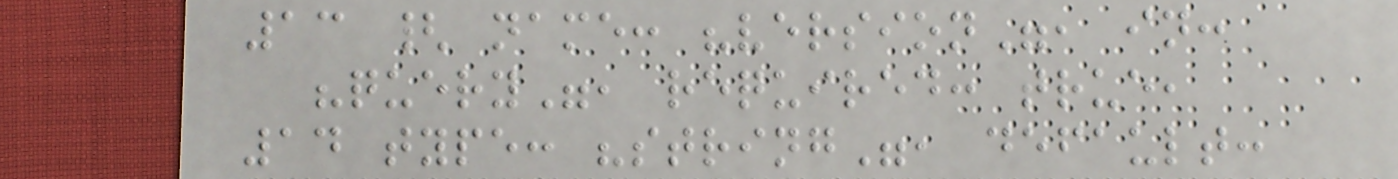13 { name: "version", in:
"query", required: true,
14 type: "string", default:
